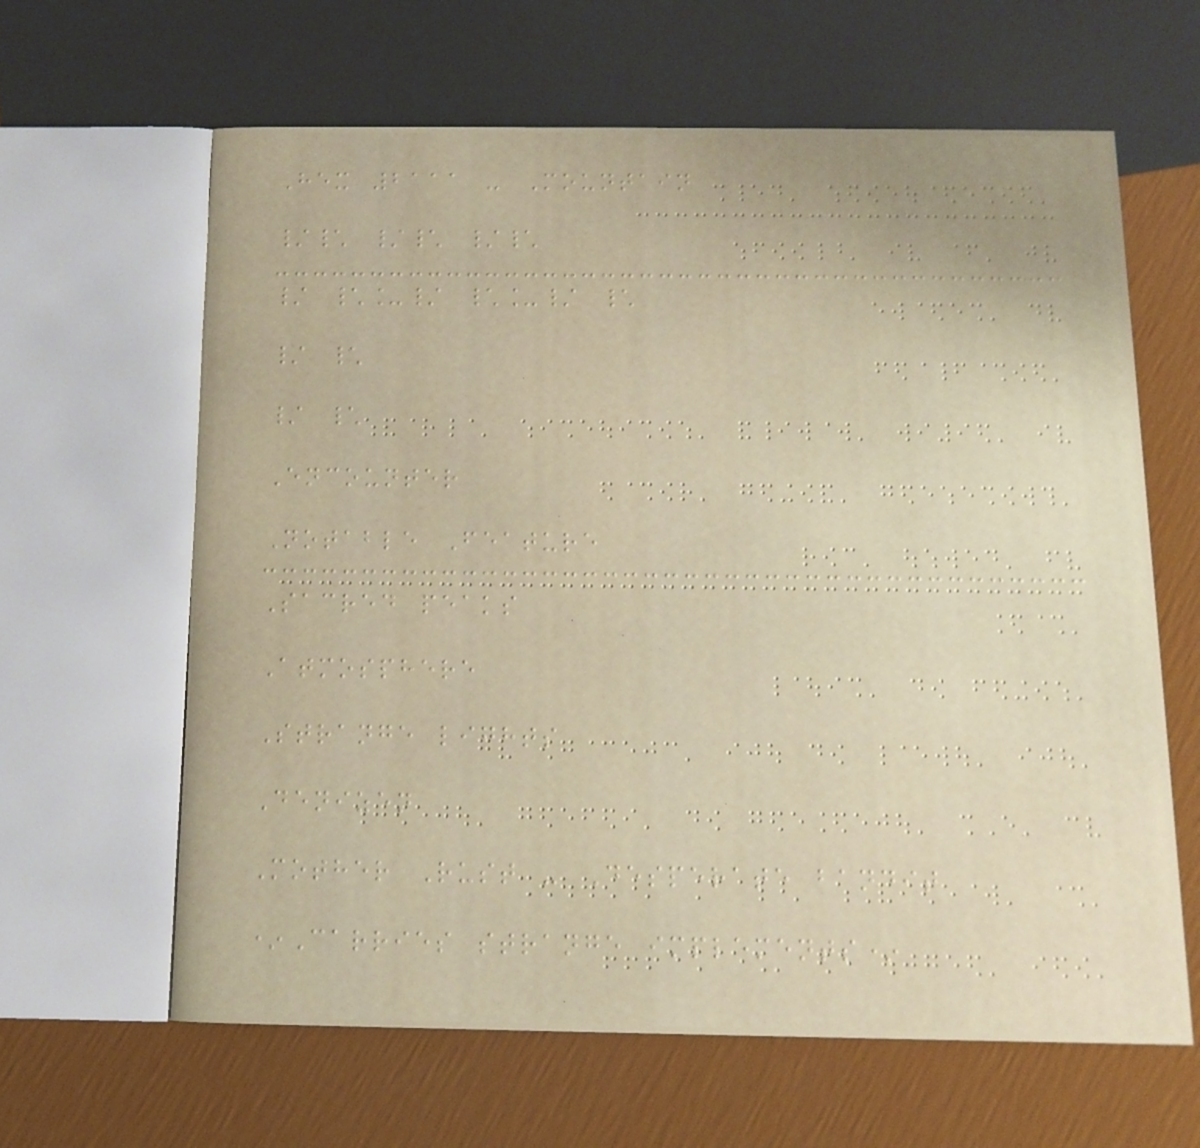Hex 2111 - Mountain
/\ /\ /\
/ \_/ \_/ \
/ \
/ \
Encounter
Notable Feature
Sacred peaks
Atmosphere
Strange lights
Denizen
Mother Rust - Desperate bandit
*Carries strange implements*
